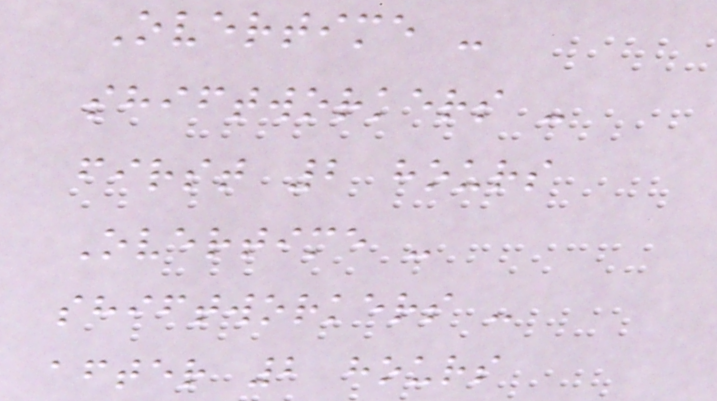Overtime -
shiftworkers -
first 2 hours
Overtime -
shiftworkers -
after 2 hours
